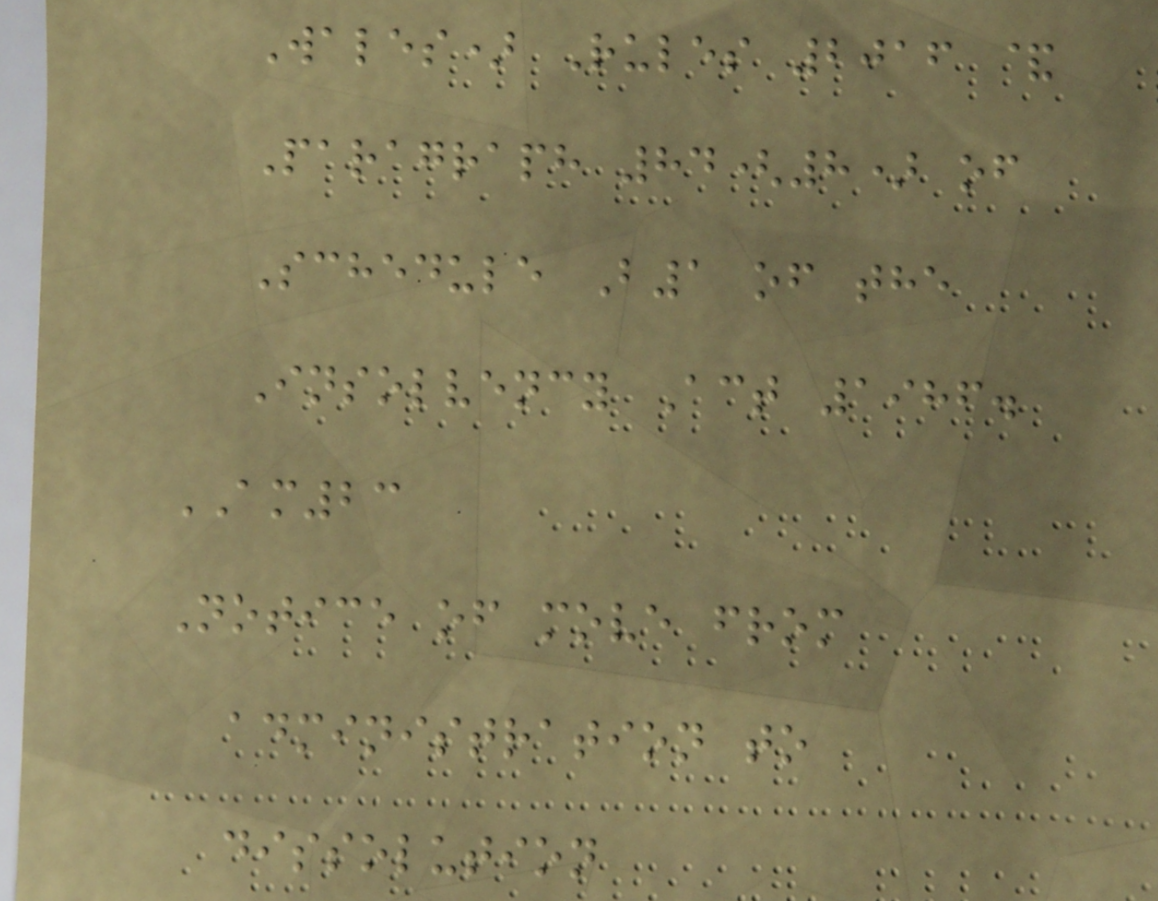Wales) Rules 2016 &
Paragraph 84(8) of
Schedule B1 of the
Insolvency Act 1986.
AM23
Notice of move from
administration to
dissolution
